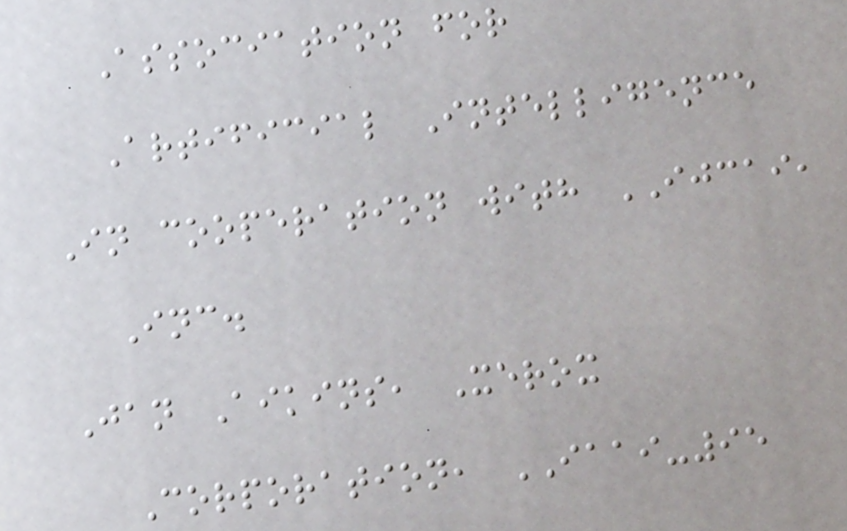Association for
Artificial Intelligence
In cooperation with IJCAI,
Inc.
Jan Aikins, Xerox
Corporation, IAAI-95
